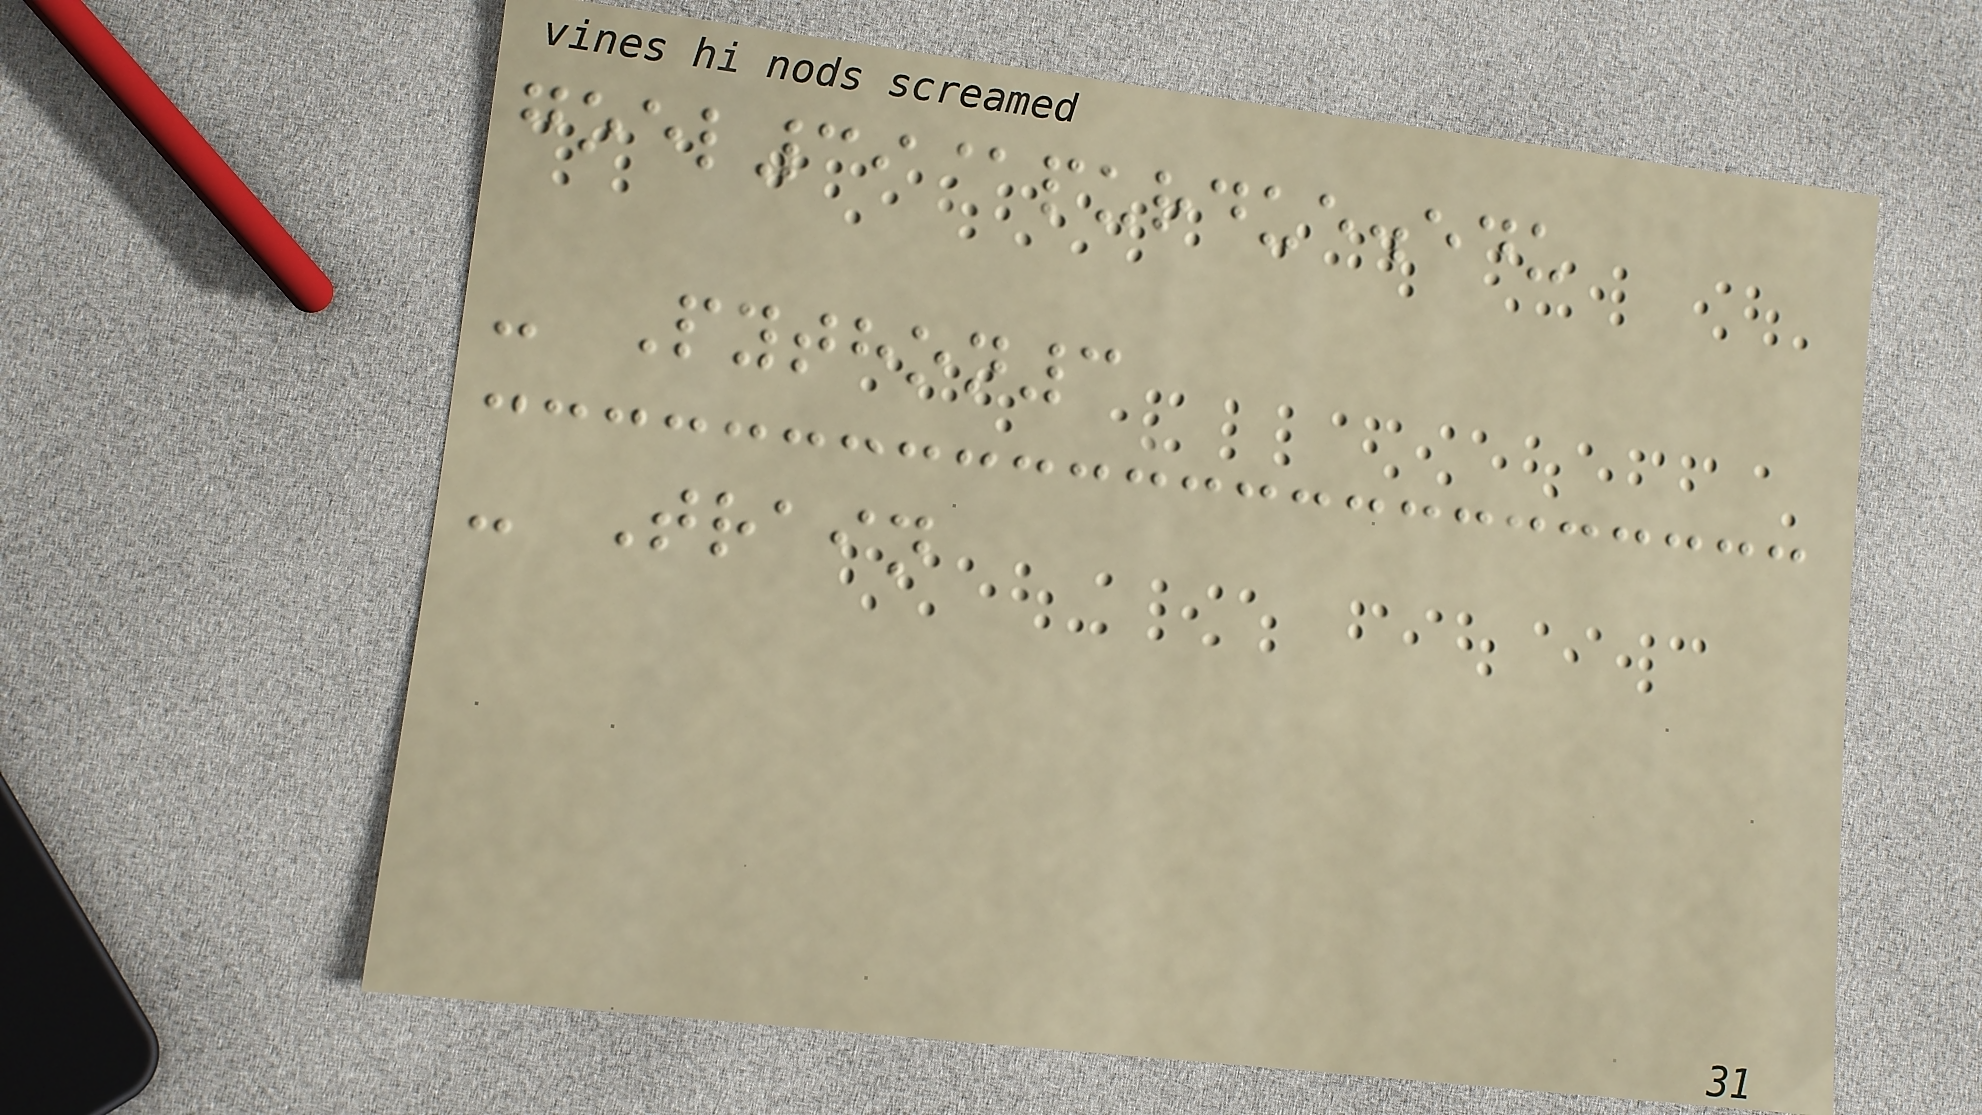goel39@purdue.edu
- Python3
- Train
